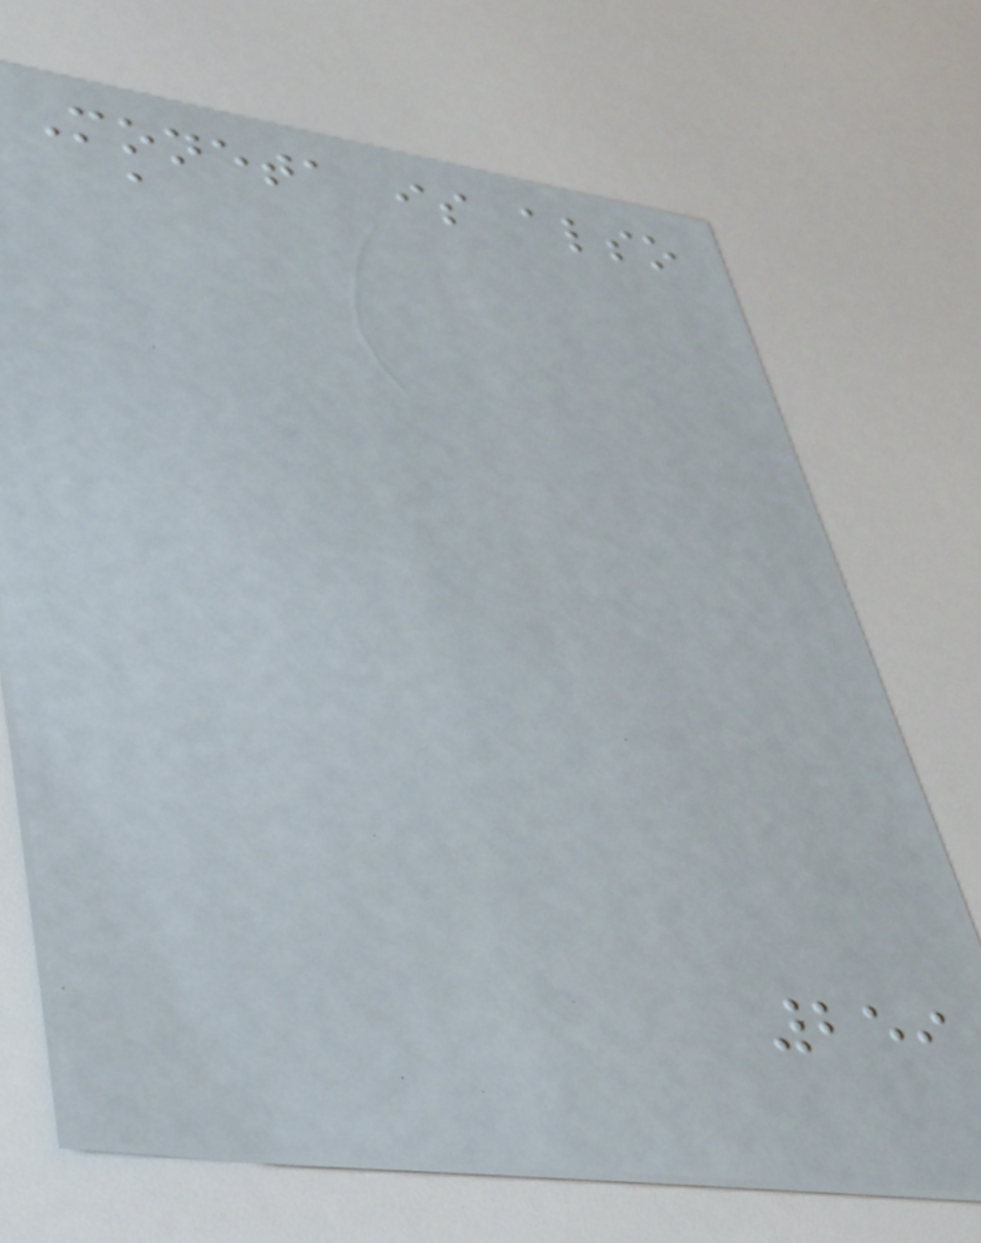Moneta is also
a
259
